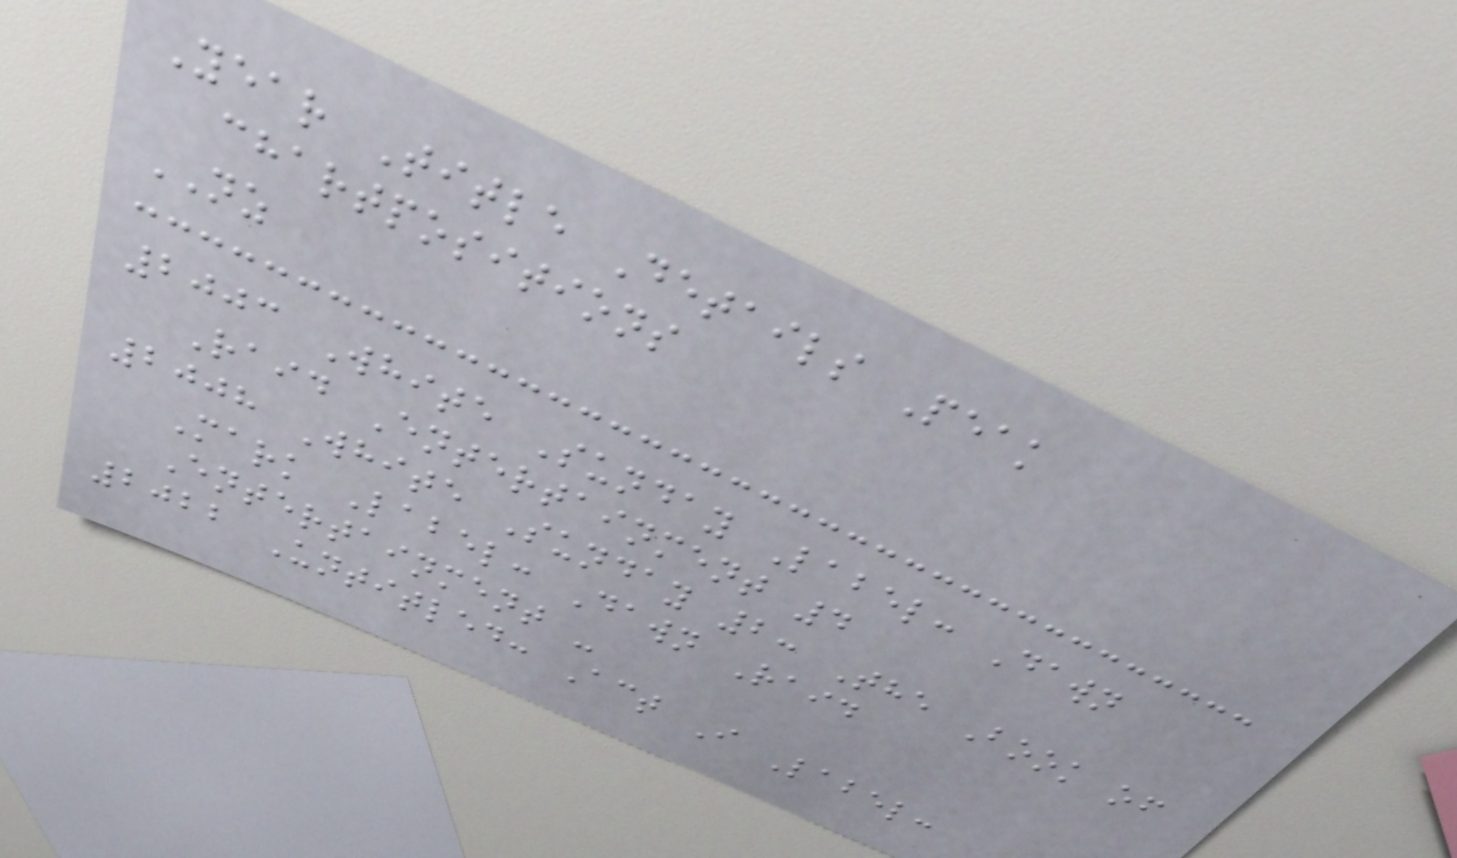Year Title Details Peak
chartpositions
NZ
2003 White Sunday Label: Dawn
Raid Entertainment 4
2008 White Sunday 2: The Book of
Mark Label: Dawn Raid
Entertainment -
2022 Untitled: Act I Label:
